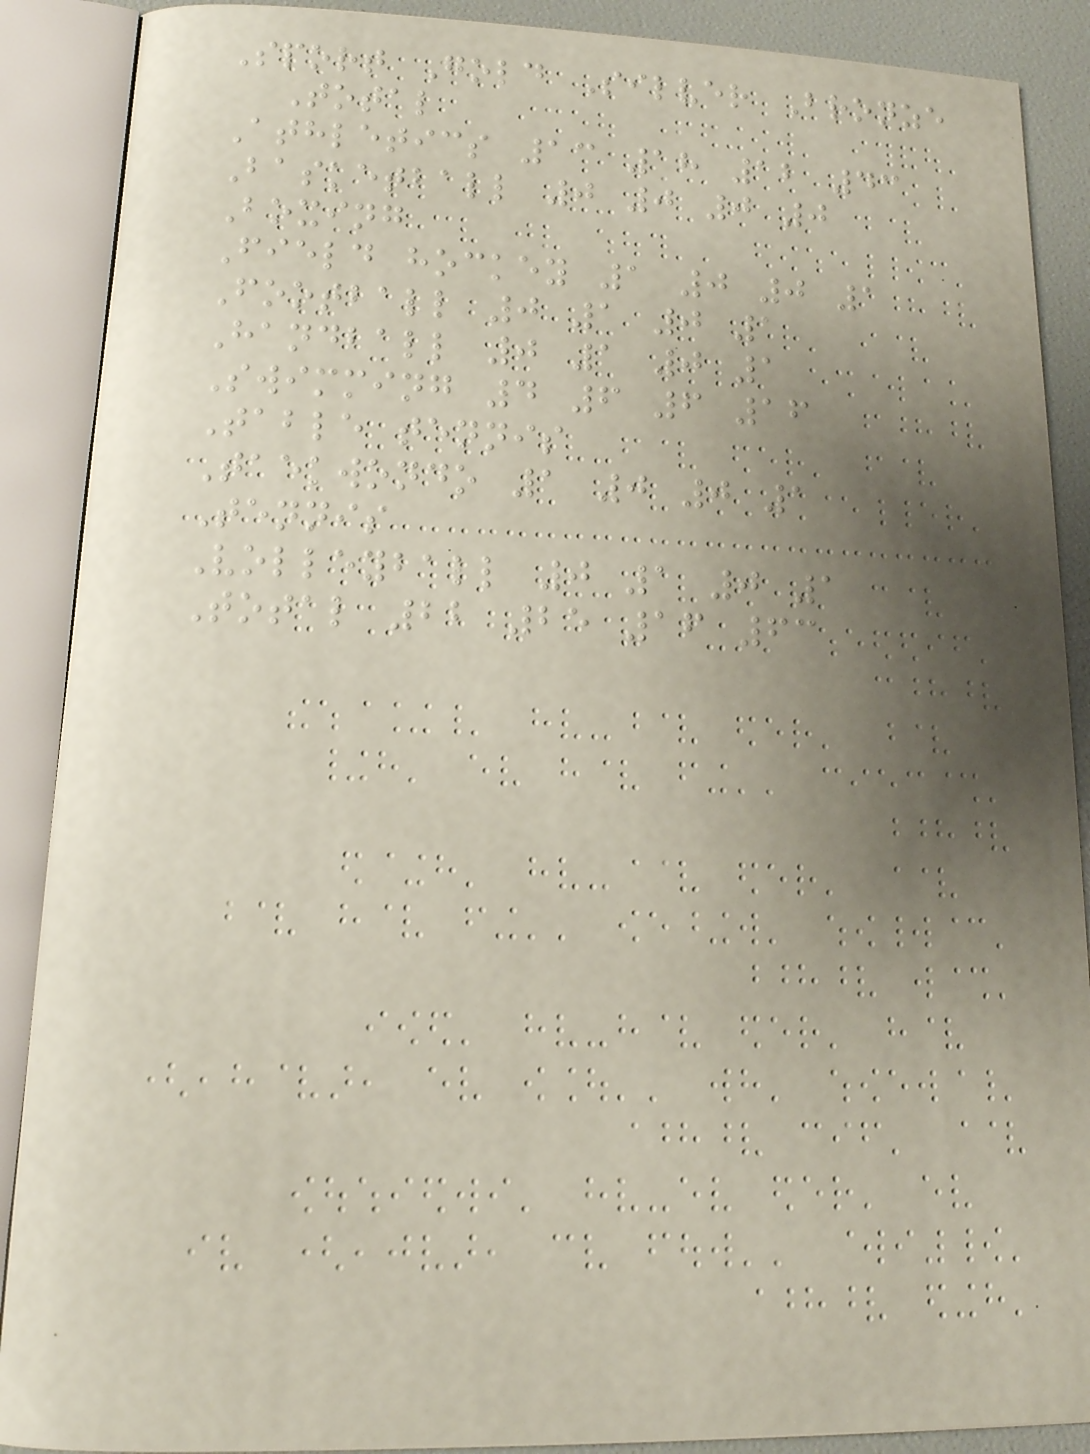Sport Gold Silver Bronze
Total
Athletics 13 18 12 43
Basketball 0 0 0 0
Boxing
Field hockey 1 0 0 1
Football 0 1 0 1
Handball 0 1 0 1
Swimming 4 6 6 16
Table tennis
Taekwondo 1 0 0 1
Tennis
Volleyball 0 1 0 1
Total 22 25 16 63
